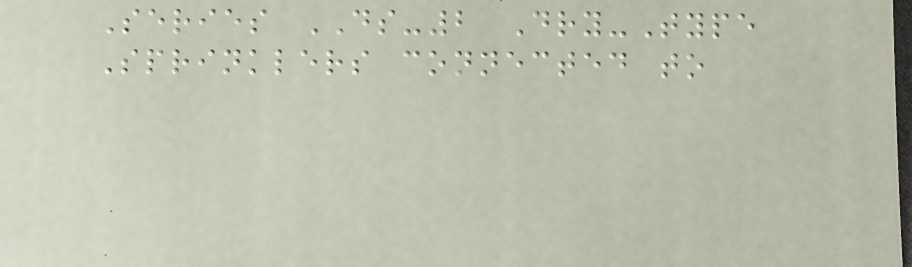Series DS-2 Dry-Type
Sprinklers connected to
